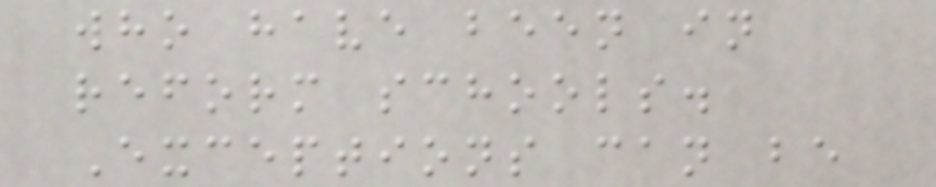who have been in
reform schools.
Exceptions can be
